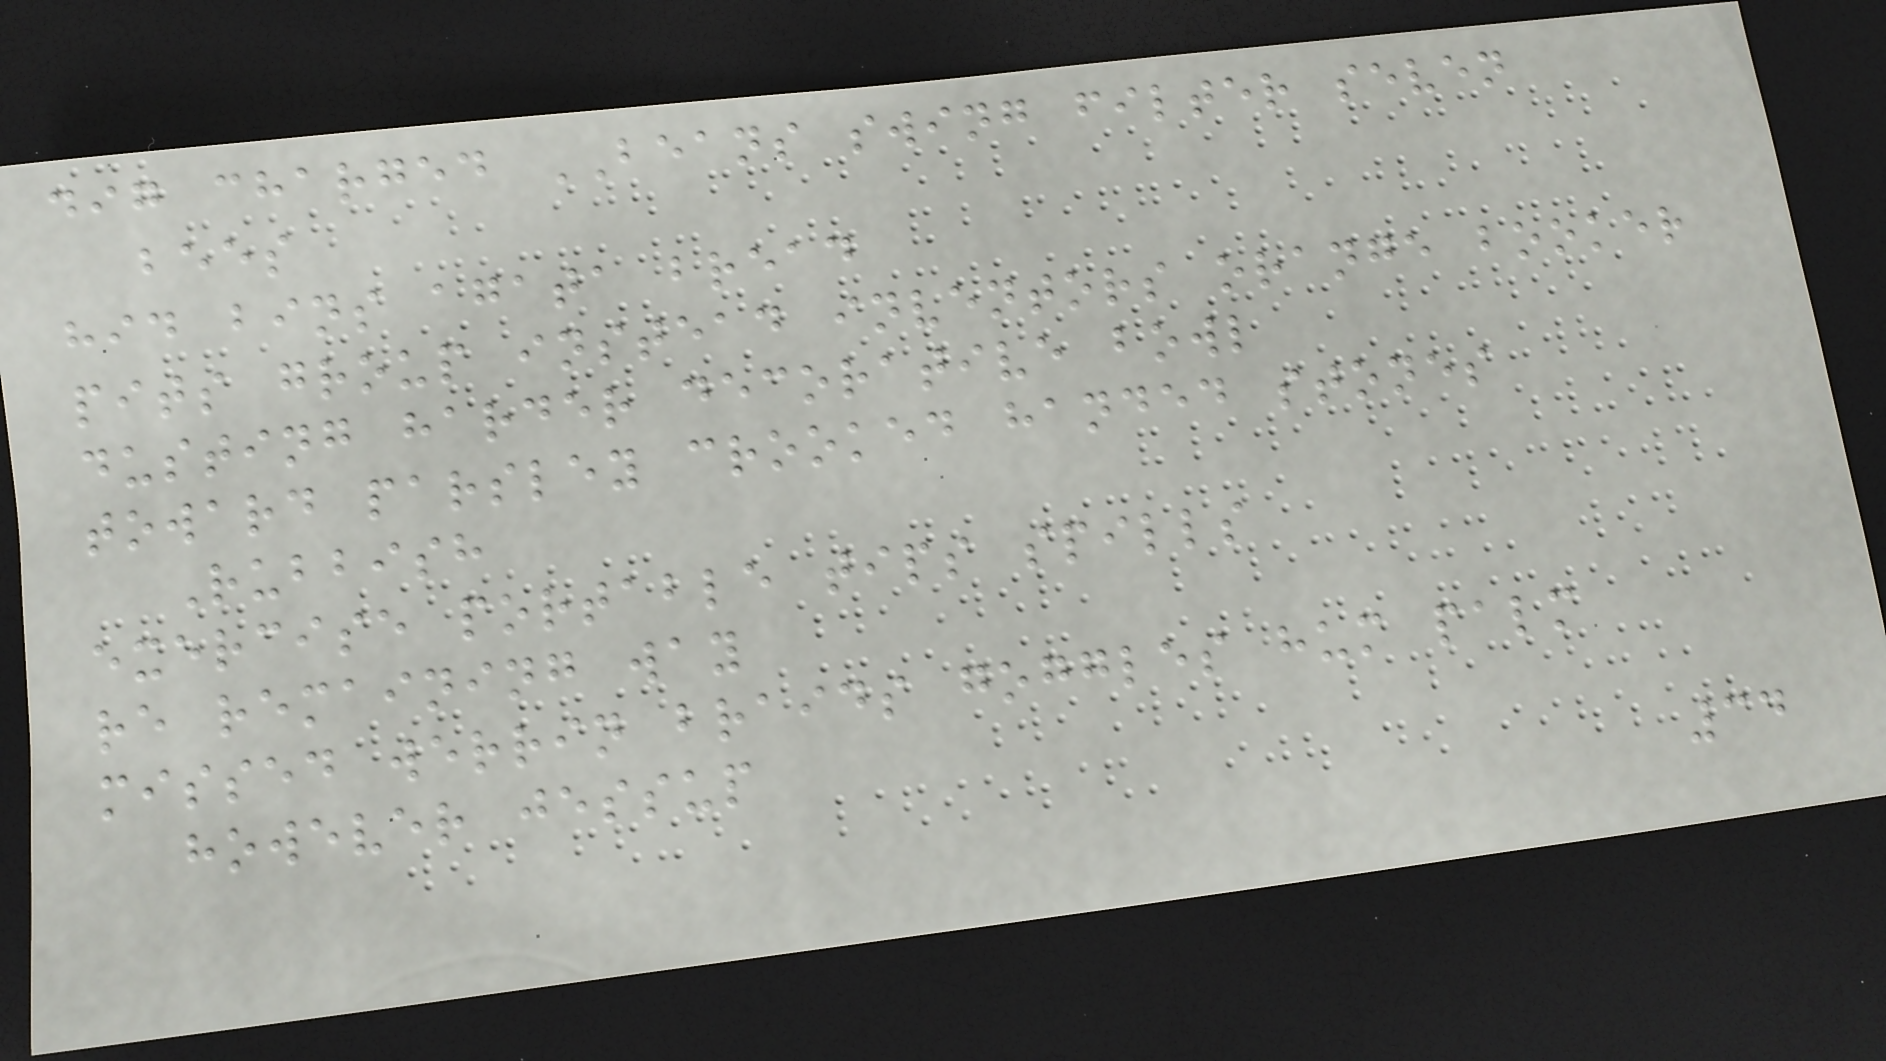dig charged BEANS swing filter seven
bees
hid bins agata bread
pits group instead inventors orange booker
dusting harder decorative bowl
toward parsley crooked handed stones
Rubbish
exercise portable tips spills
re remaining way
missed werrin braids goggles hum palm
however jessup
34
